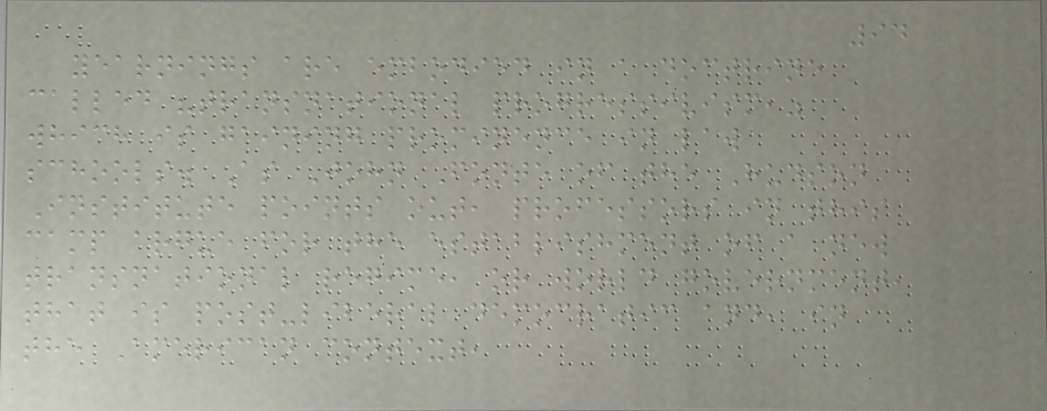94
yearnings are embodied in a doctrine
called "transnational progressivism,"
which is gaining prominence in law
schools. As John Fonte of the Hudson
Institute points out, professors in this
camp argue for the establishment of a new
transnational regime, or world government,
that is post-liberal democratic and, in
the American context,
